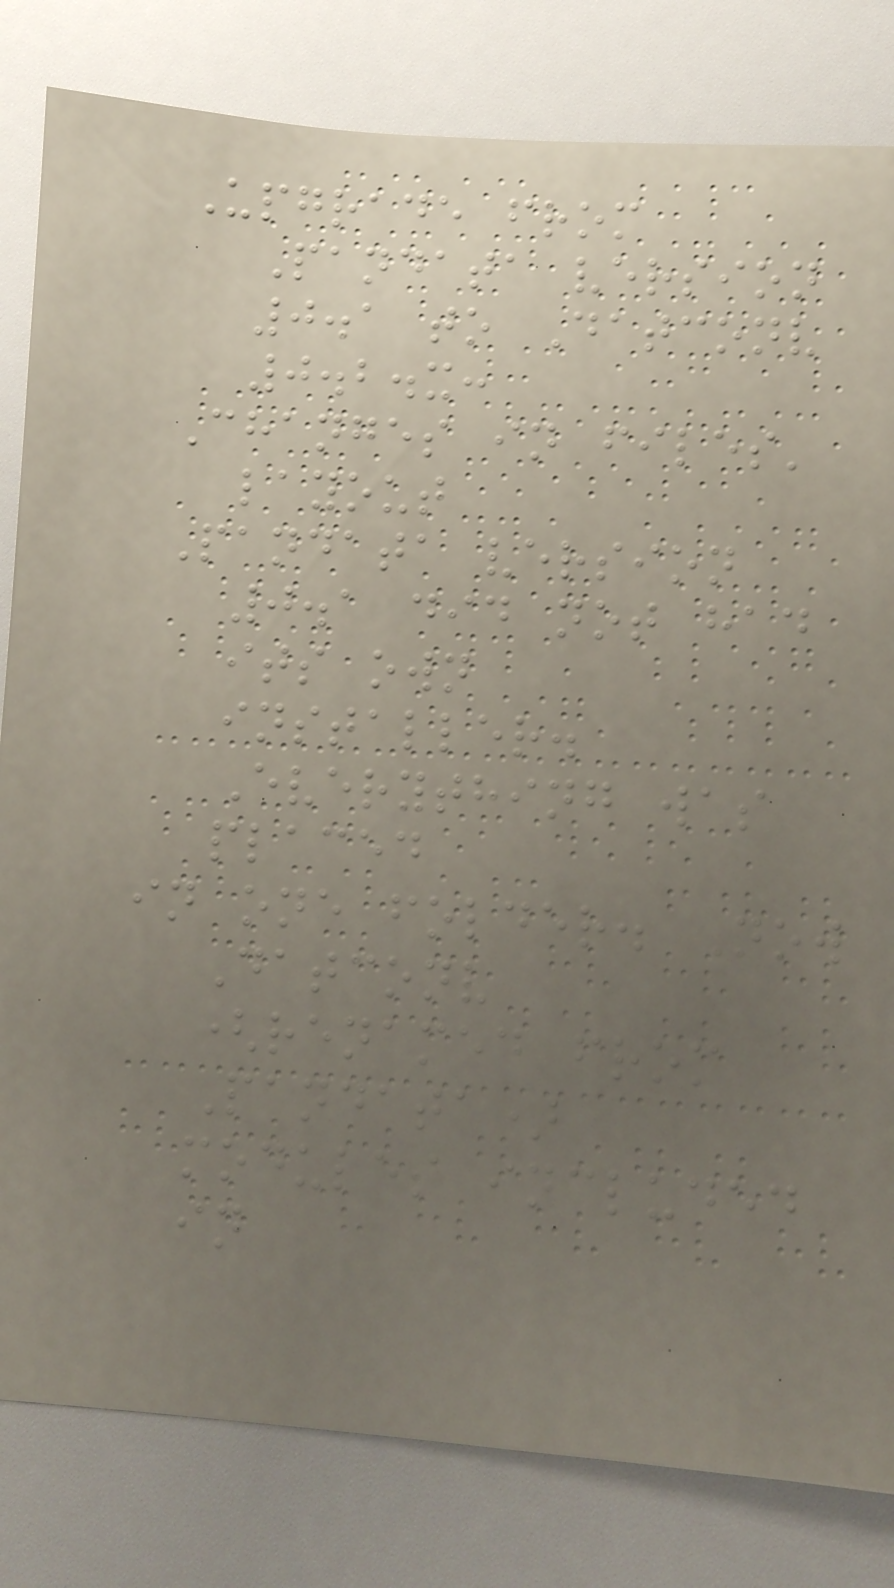Upgrade from
Pandata version
0.1 to Datconv
0.2.x:
Changes in files'
layout
Pandata version
0.1 did not had
its own
installer.
Everything was
placed
in one folder. Now
Datconv
(renamed from
Pandata)
modules included
in
